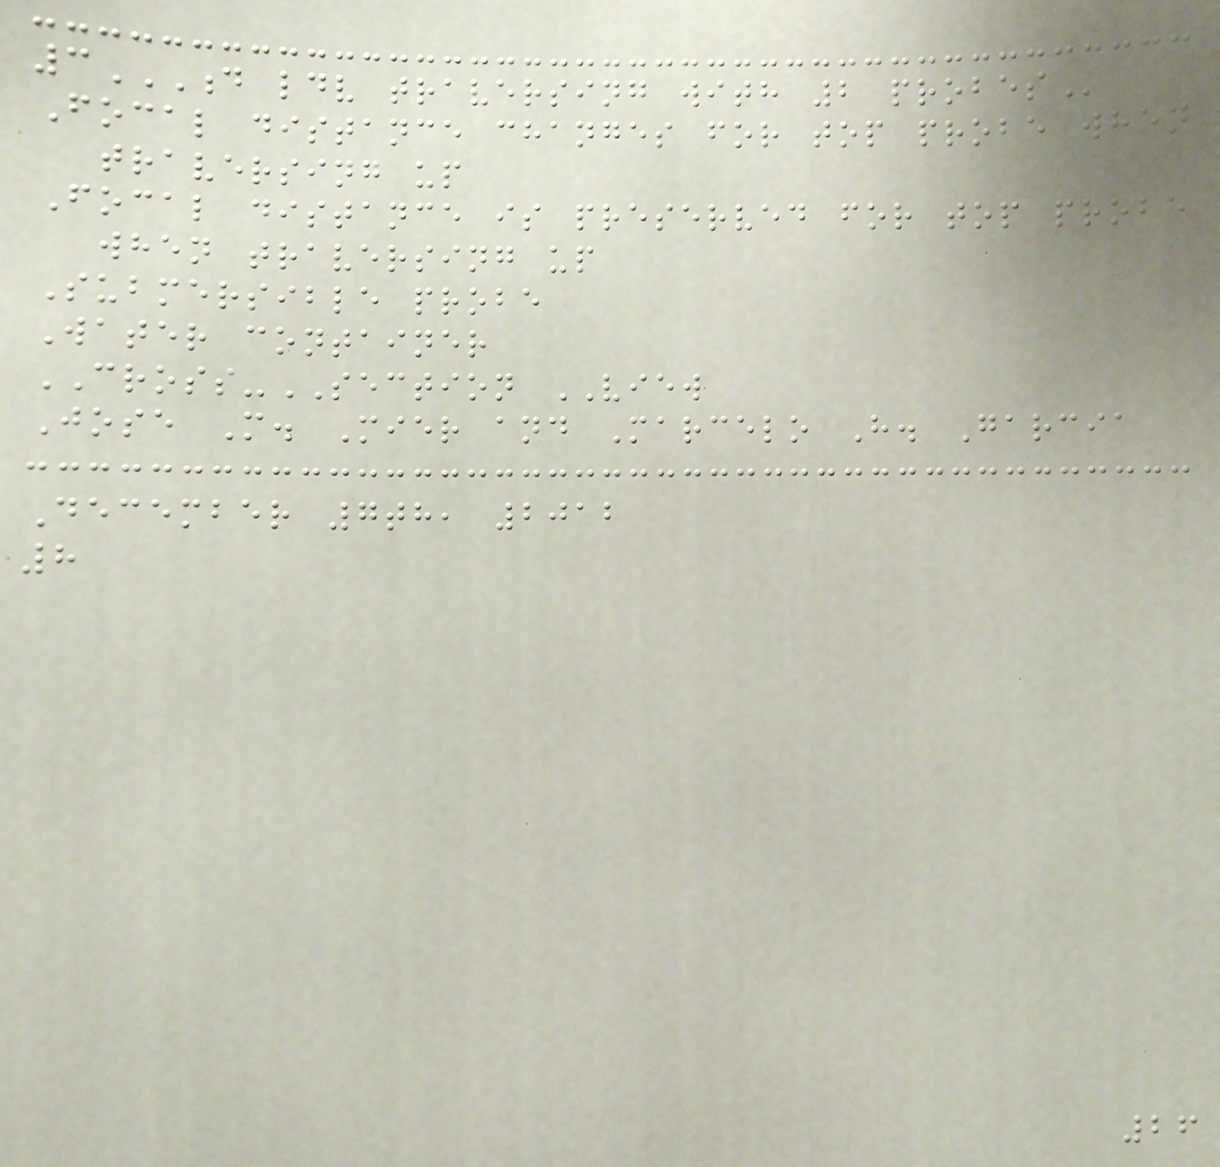3D LDV TRAVERSING WITH 2 PROBES
Focal distance changes for top probe when
traversing up
Focal distance is preserved for top probe
when traversing up
Submersible probe
Water container
CROSS-SECTION VIEW
Jose M. Mier and Marcelo H. Garcia
December 7th, 2012
8
26
